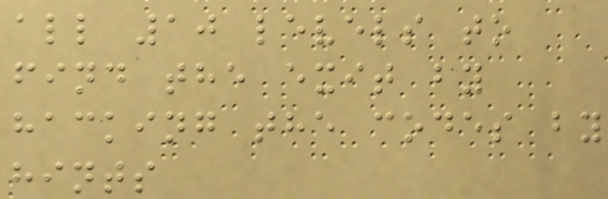all 10 levels to
find the exit by
hacking the codes by
hints
